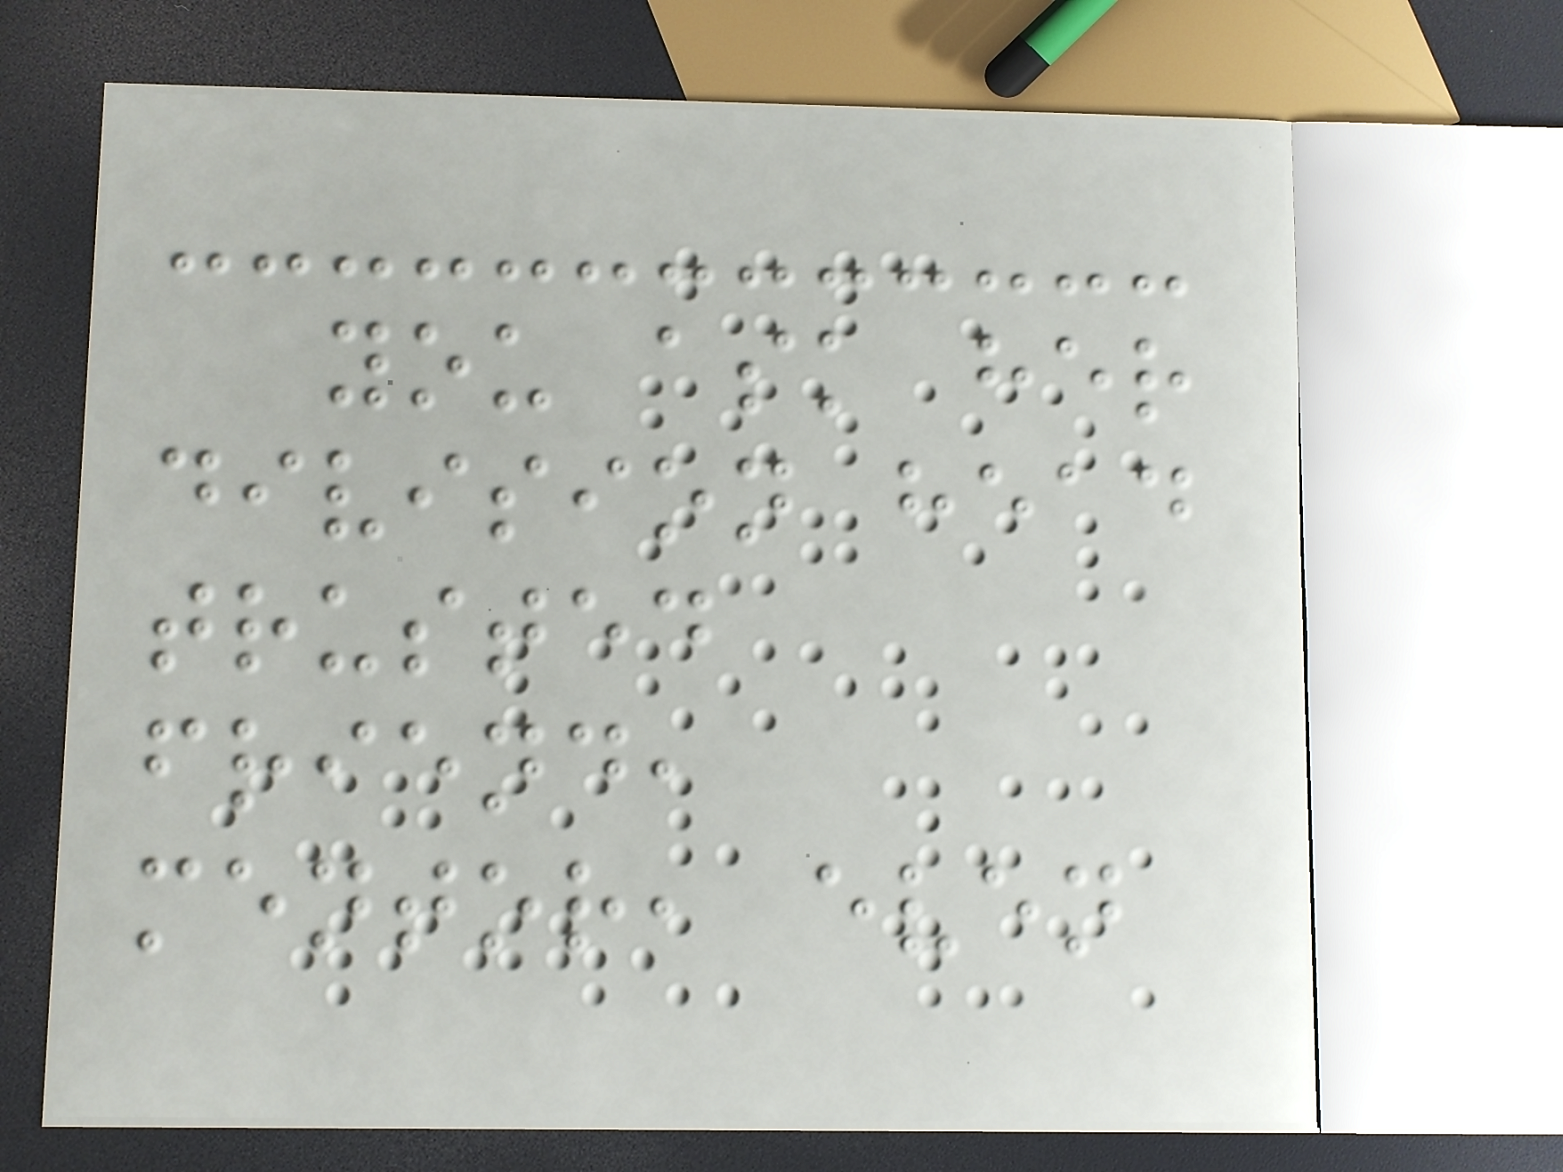you ask her
division head
trusted
friend,
mentor, even
